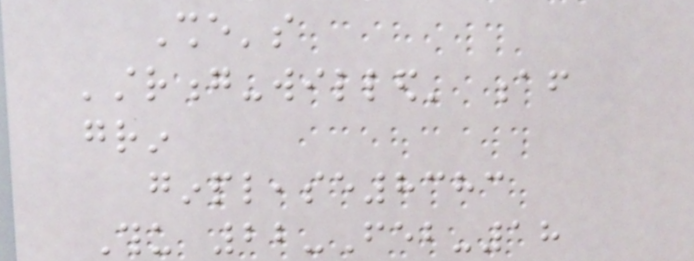She's
'strong-willed' af
grin
ginplease8383
Thu 22-Feb-18
